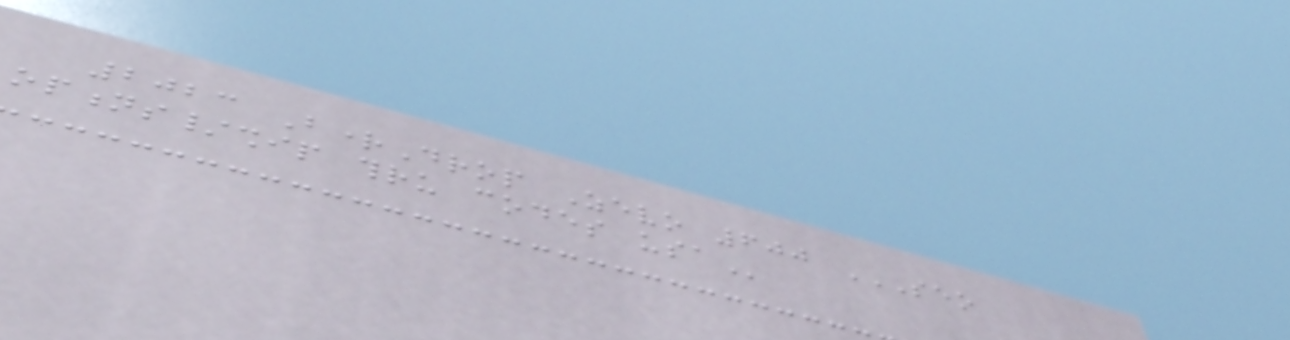2023 BrightDrop Zevo 600 SEO
OPTIONS/SHIP THRU CODES USA
